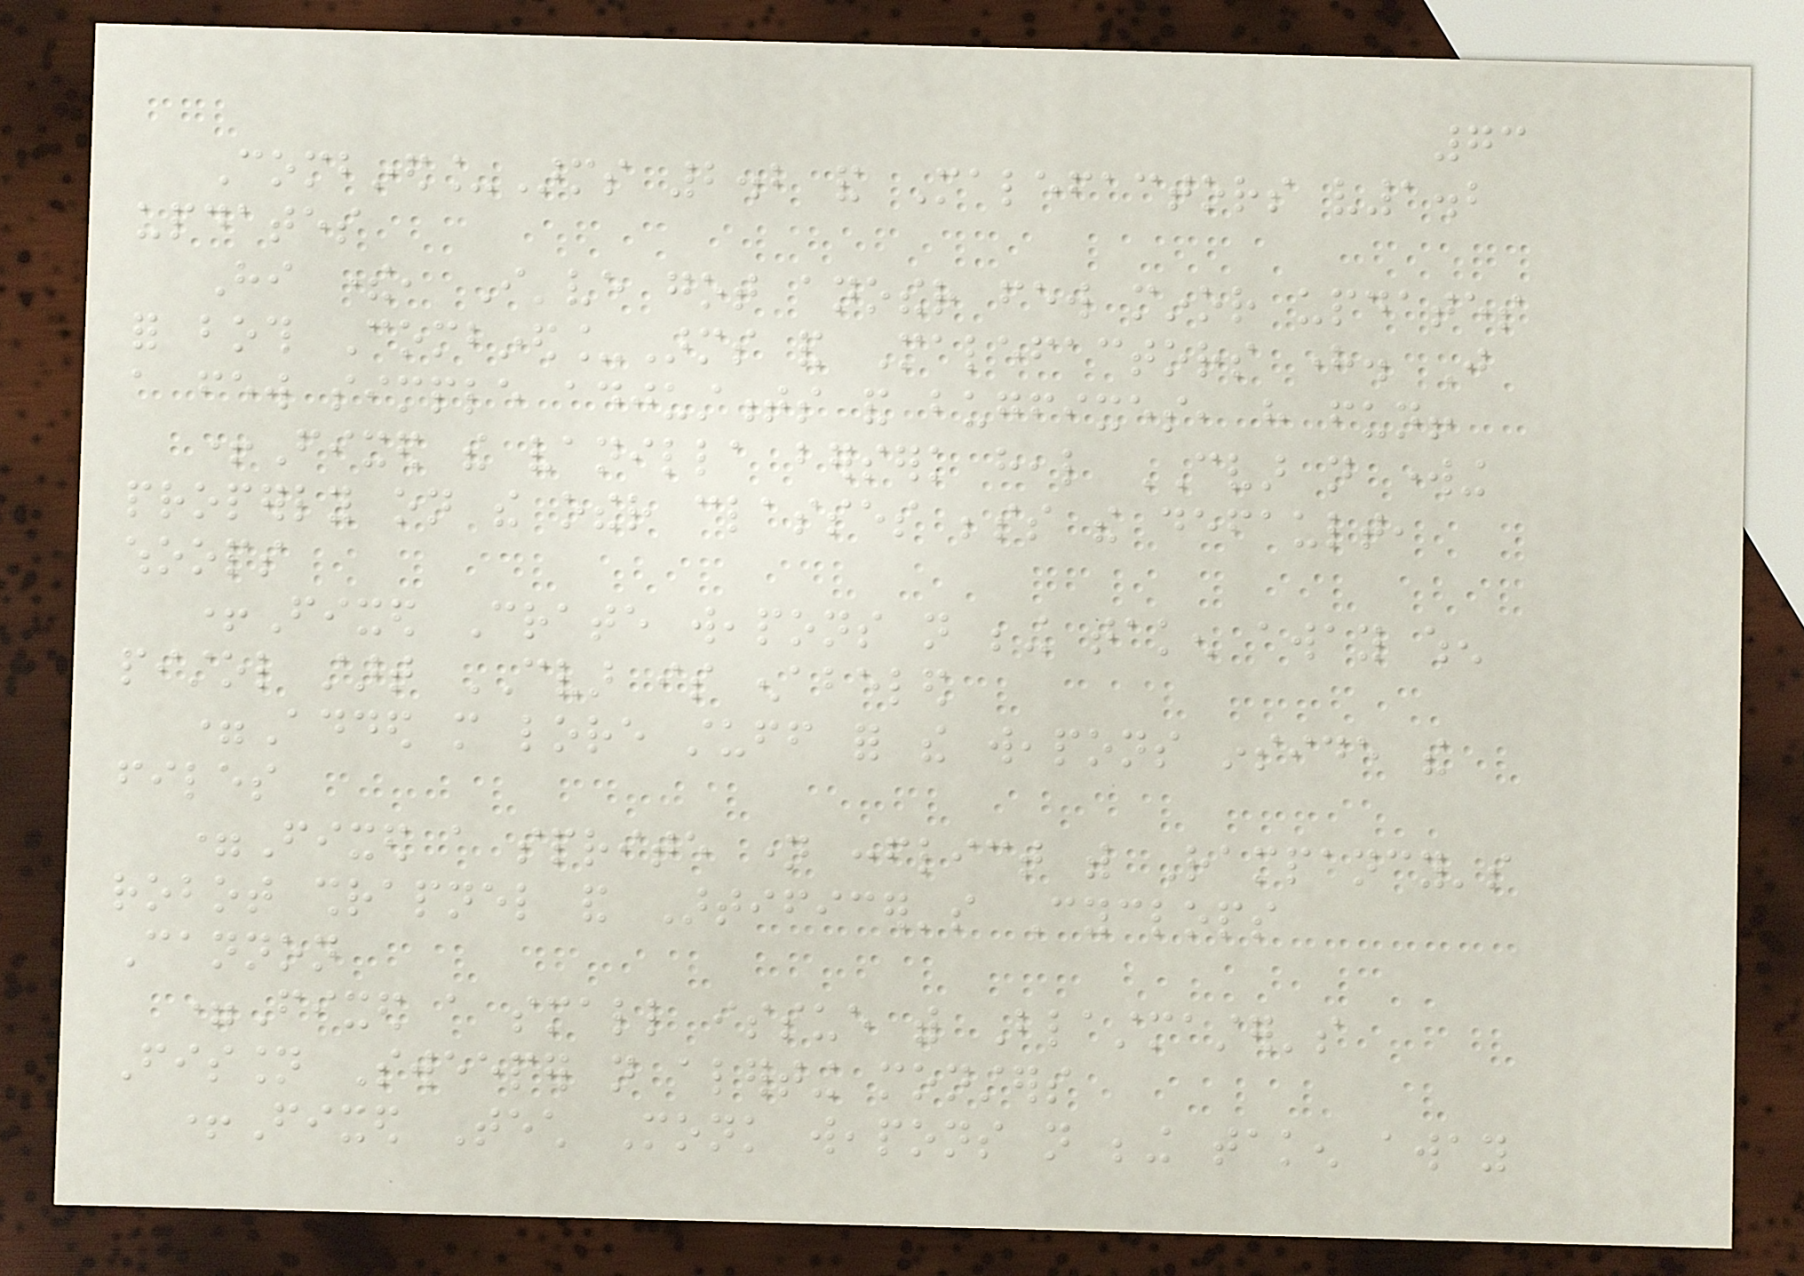73
Combined_Arms 2.2 and Malefactors v1.2
updates
Hi there, I've got another few minor updates
for both Combined_Arms and Malefactors here. Just
a few simple adjustments and bugfixes, have fun!
+Fixed the vanilla berserk heal CVAR not working
properly on the other classes besides the default,
whoops
+Fixed Crate weapons not being taken away when
pistol start CVAR is enabeled
=Added more lore stuff for the weapons inside the
files
=Fixed a sprite name conflict with Rampancy's
robot shrapnel and Artificer's Cyclops
Cannon
=Fixed a small issue with Blastmaster's
Fission Sweeper not alerting monsters
+Fixed Tech Monk weapons not being taken away
